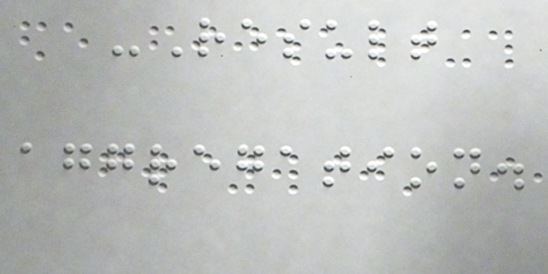-Result
aggregation.
